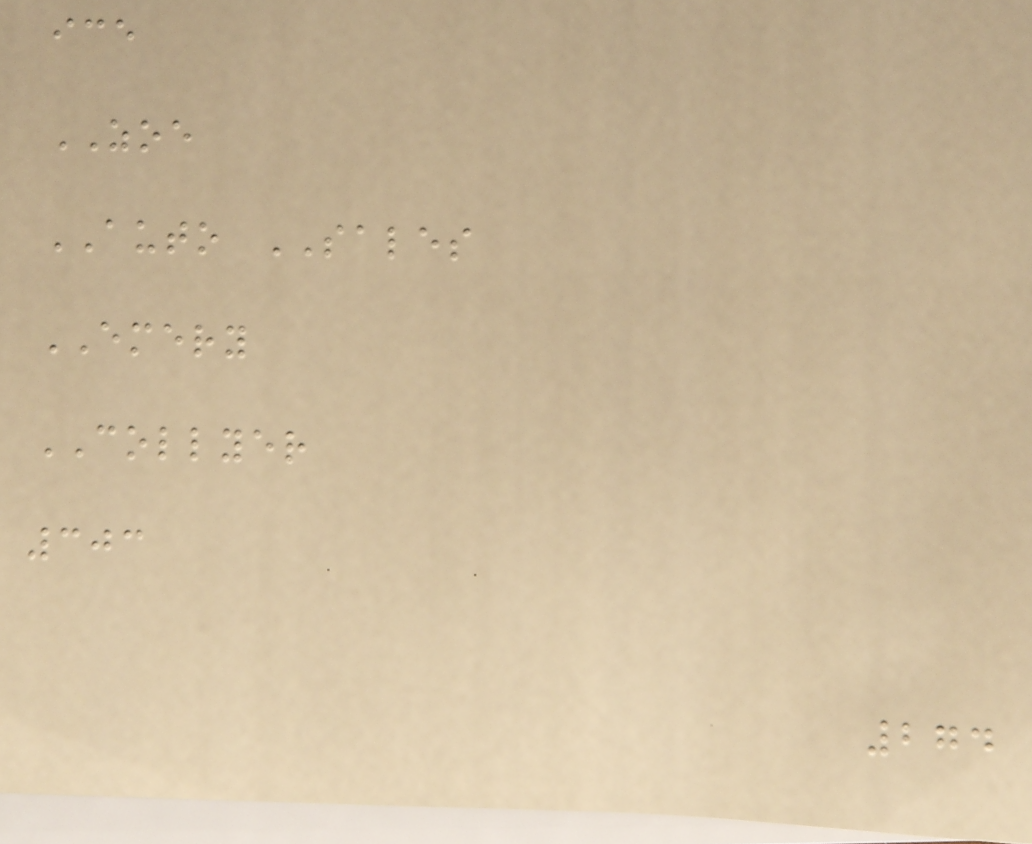ice
ZOE
AUTO SALES
EMERY
COLLYER
303
274
